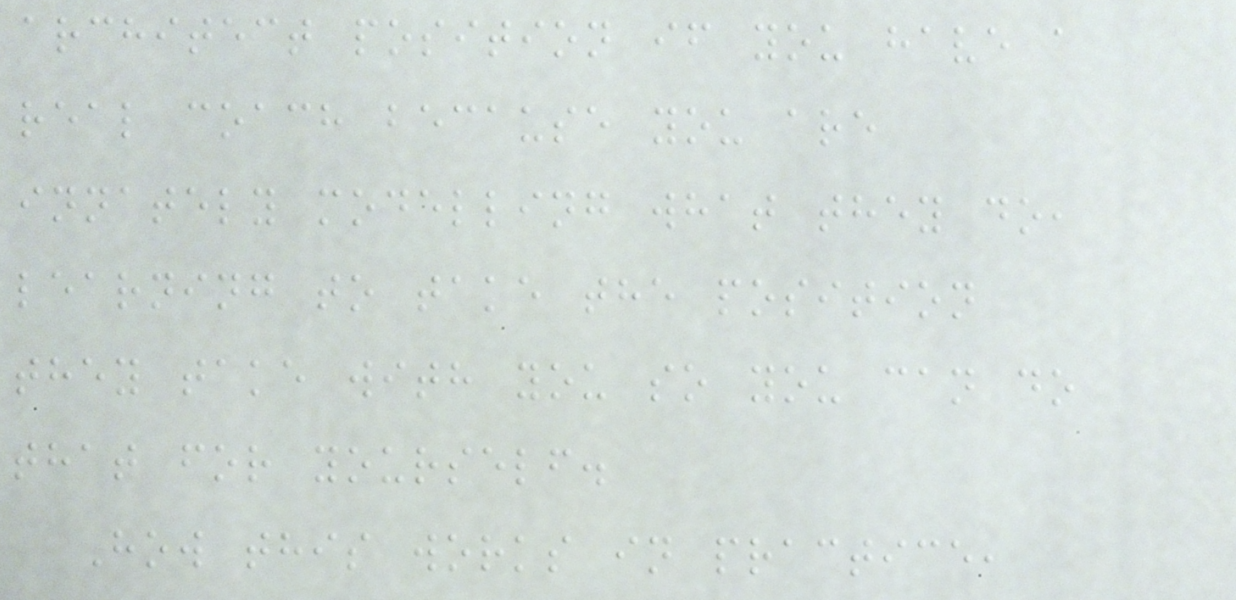architect position if you have a
real coach because you are
innately modelling what they do,
learning to take the position
they take with you so you can do
that for yourself.
How this works in practice,
